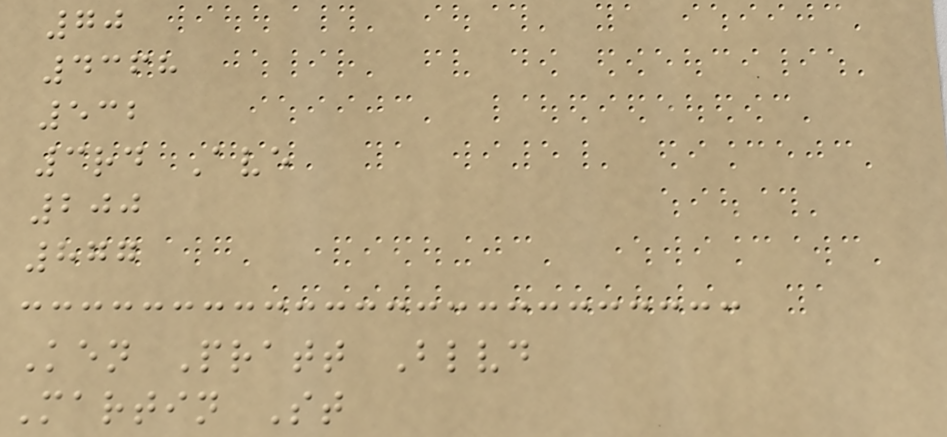70
4368
532
3rd Ave
200
877
Ken Pratt Blvd
Martin St
